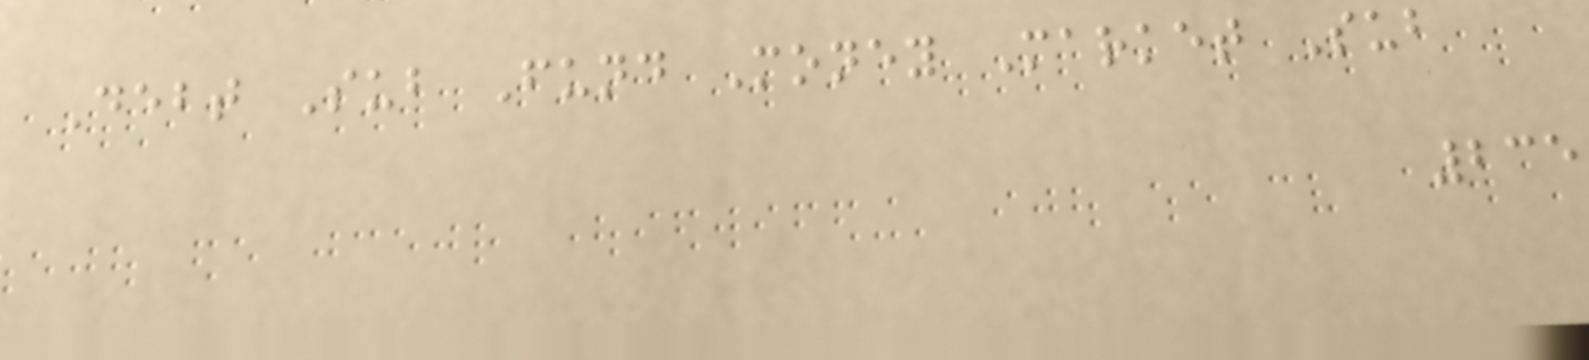Debt Sub Fund Money Market Sub
235
